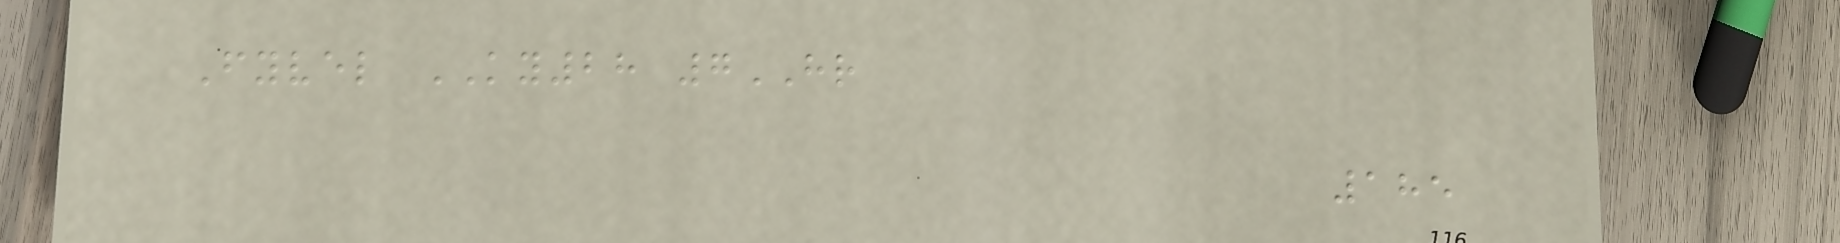Fyvel KY28 7HR
185
